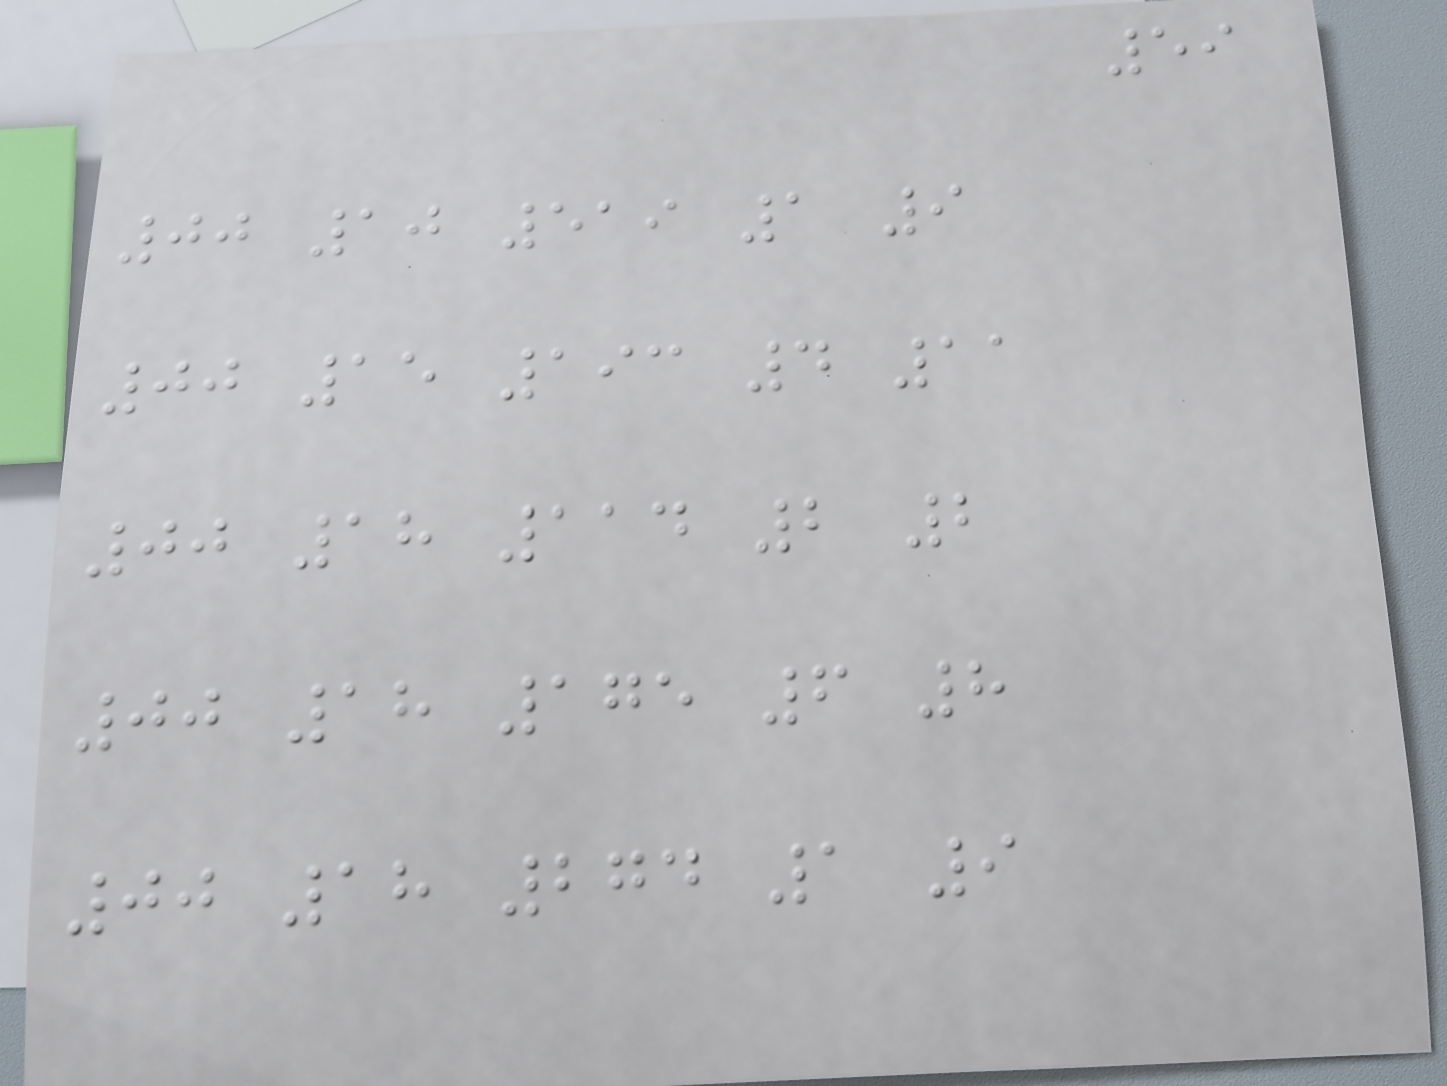59
00 10 519 1 9
00 15 193 4 11
00 18 114 2 2
00 18 175 6 8
00 18 274 1 9
